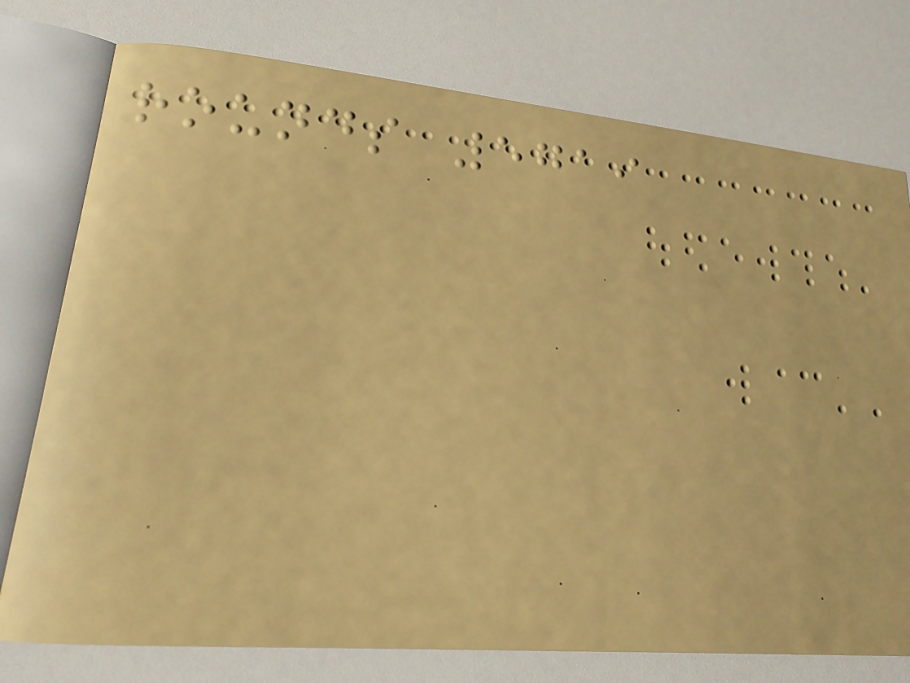rounds 5719
